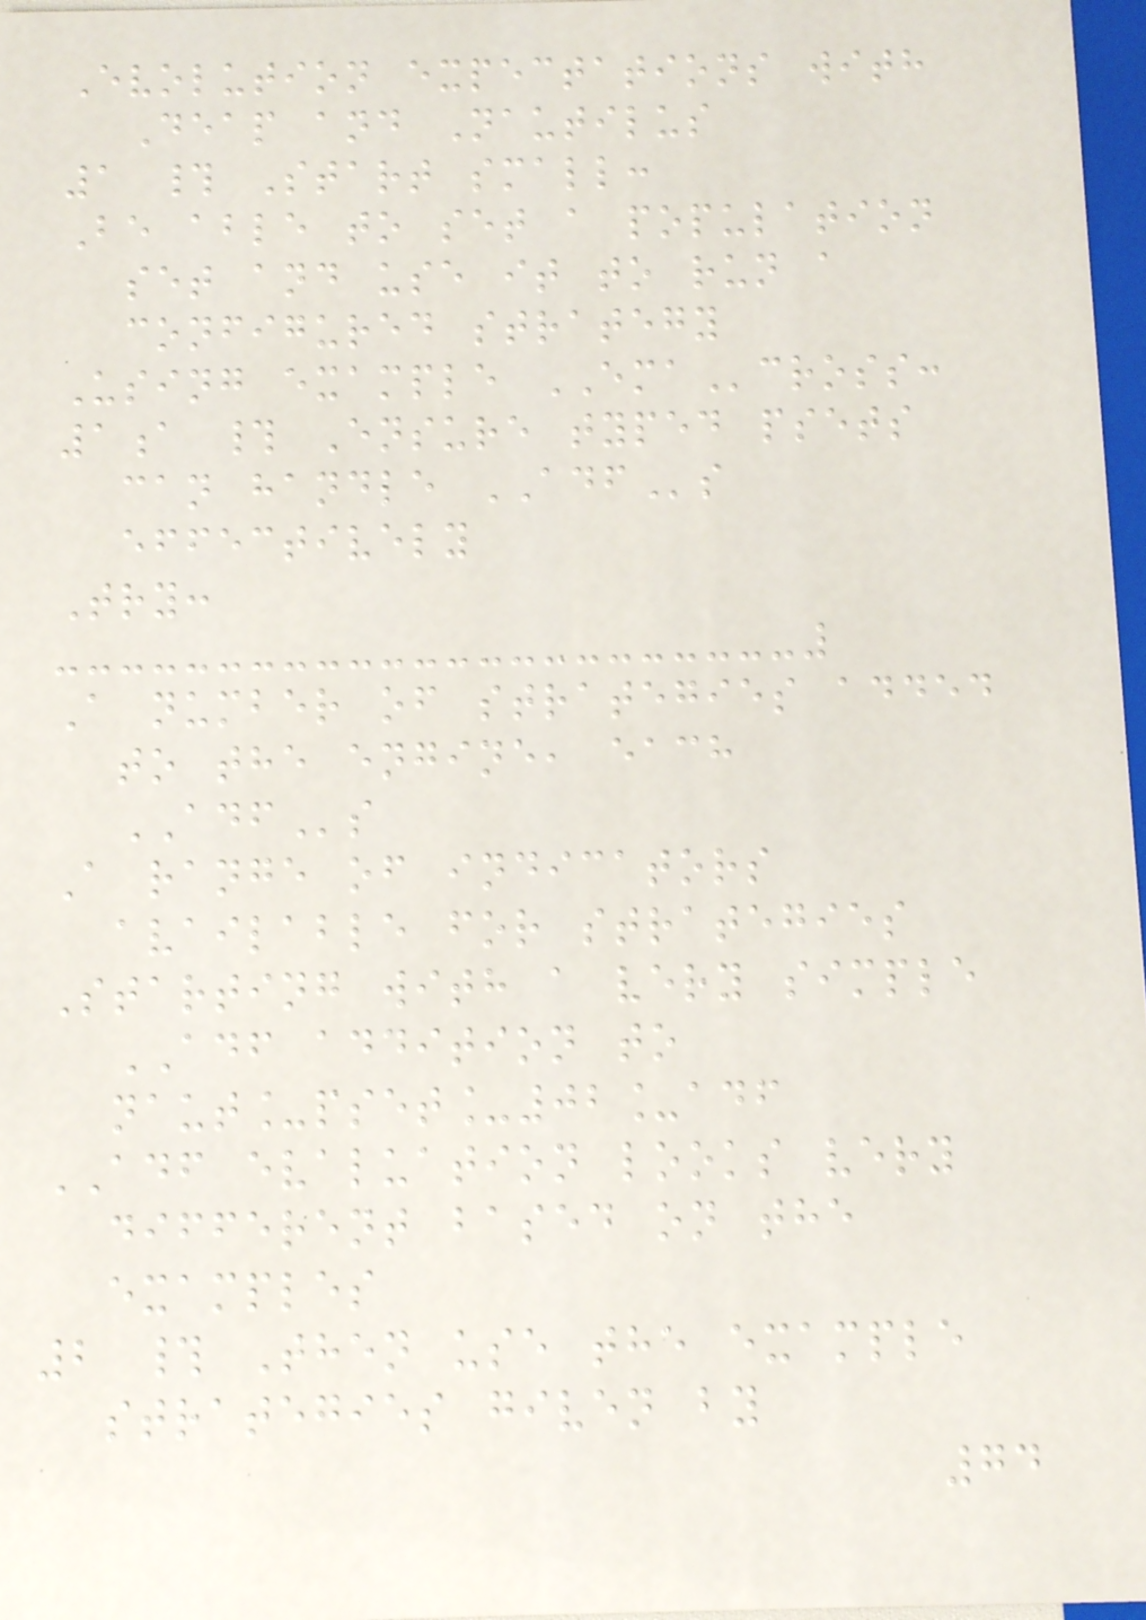Evolution expectations with
Deap and Nautilus
1 # Start small:
Be able to set a population
set and use it to run a
configured strategy
Using example EMAcross:
1a # Ensure typed psets
can handle ADFs
effectively
Try:
A number of strategies added
to the engine, each
ADFs
A range of indicators
available for strategies
Starting with a very simple
ADF addition to
naut_pset_02_adf
ADF evaluation looks very
different based on the
examples
2 # Then use the example
strategies given by
74
